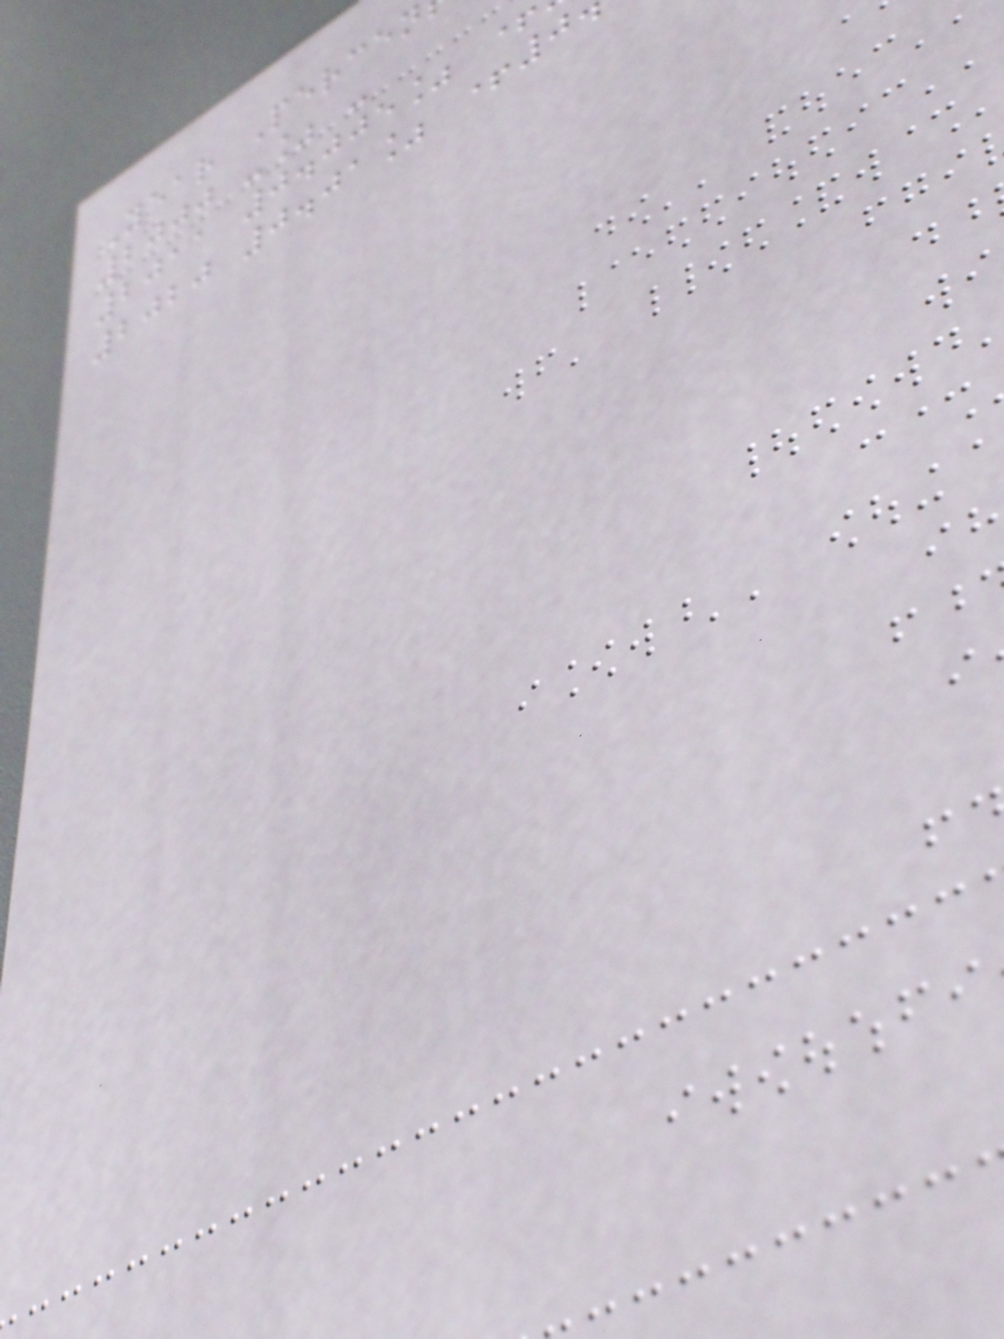Year Percen
2000 -% -
2011 0.005%
2020 0.01% +0
